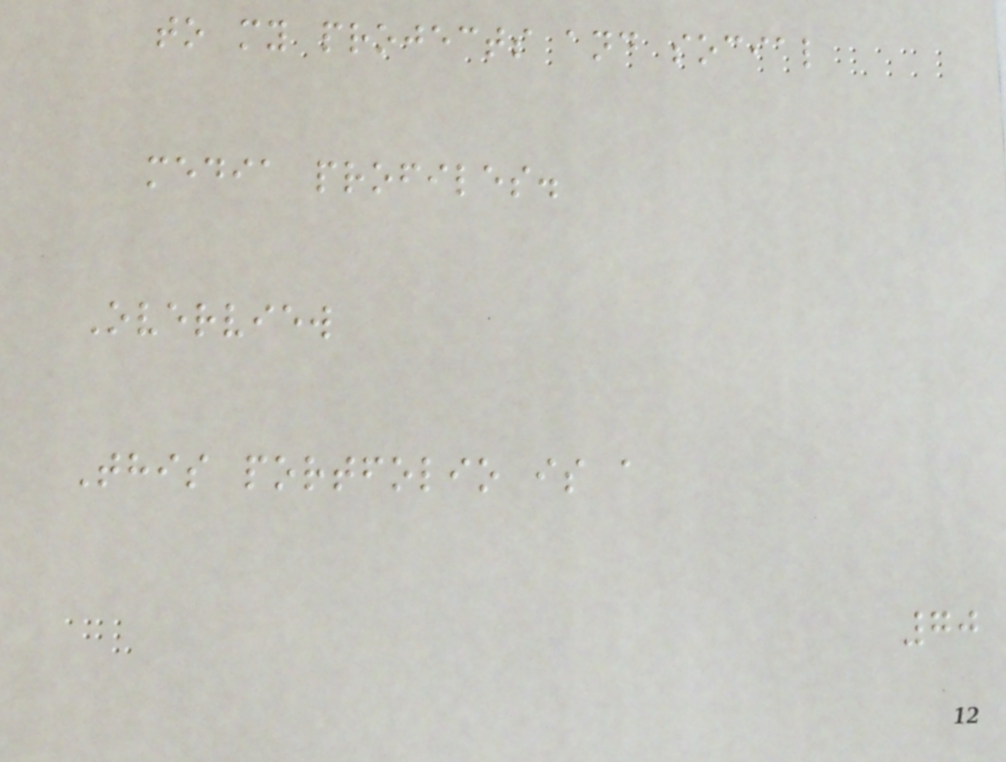to my projects and social
media profiles.
Overview
This portfolio is a
70
